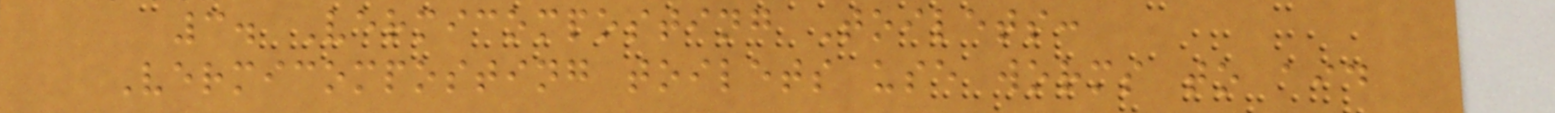3. Vermicomposting Toilets:
Vermicomposting toilets use worms to aid
